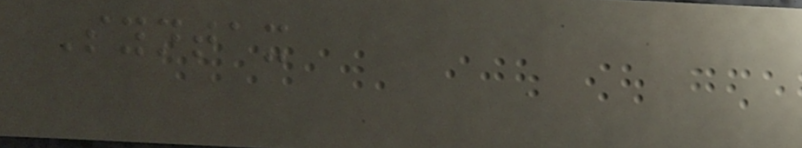Syntax
